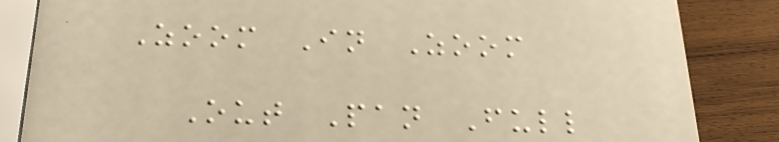Zoom In Zoom
Out Pan Full
